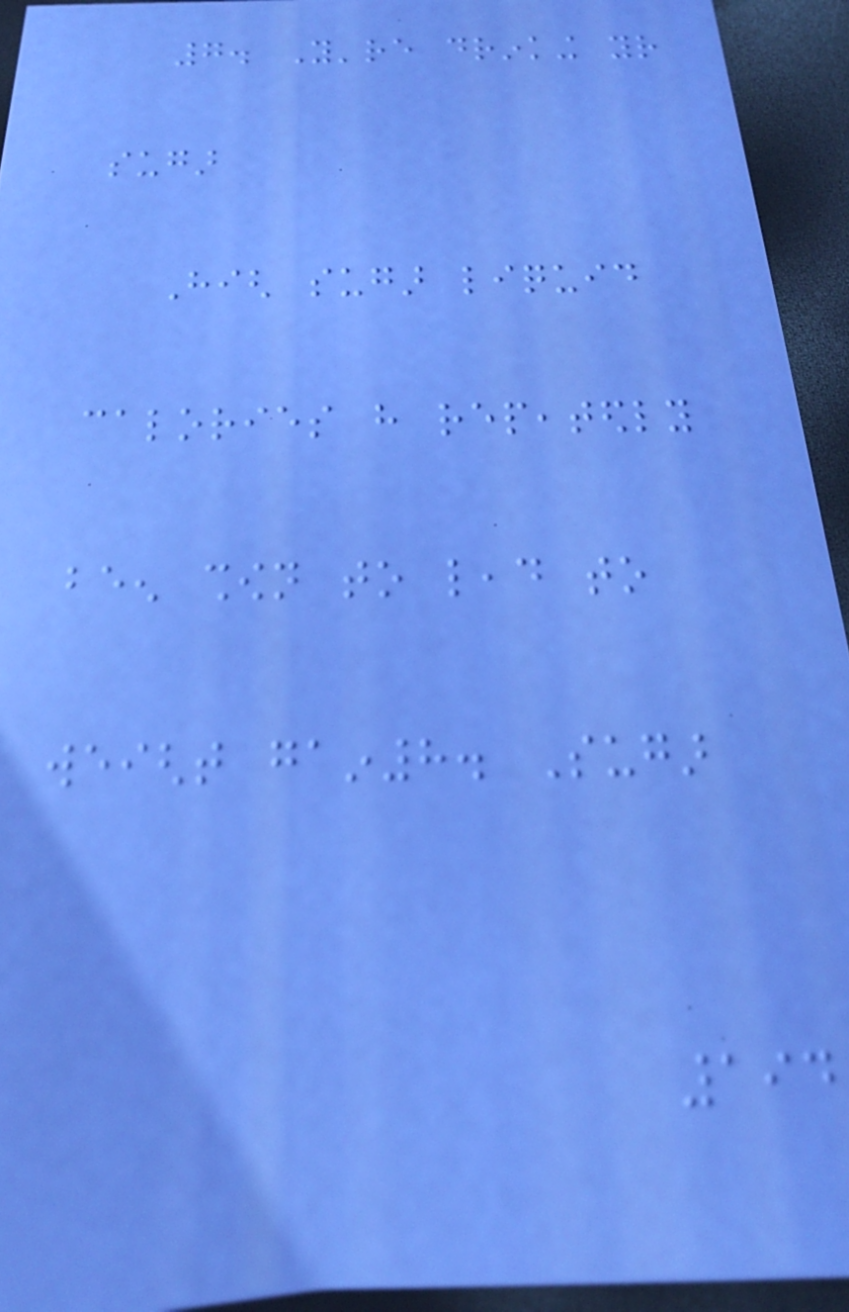7. You're drinking your
sugar
High sugar liquid
calories have repeatedly
been shown to lead to
weight gain8. Sugar
194
